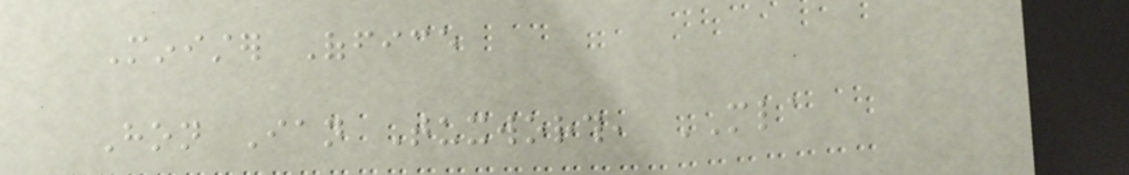Minister Office
Hon Ian Tuxworth, MLA
